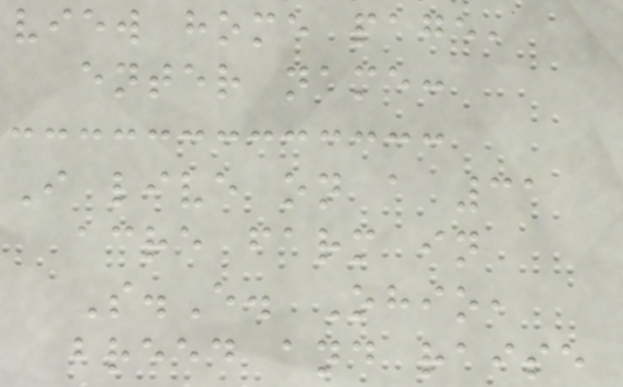view home page,
enter name:
I live on a 31
acre farm in
S.E. Ohio,
breed and raise
